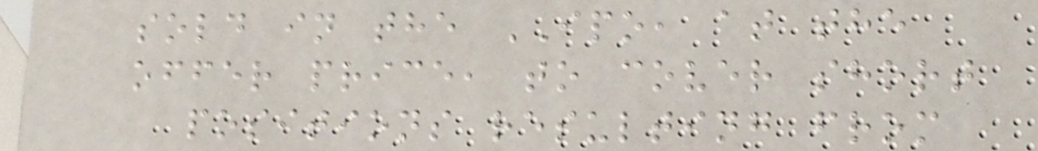sold in the IPO, at the
offer price, to cover short
positions resulting from
